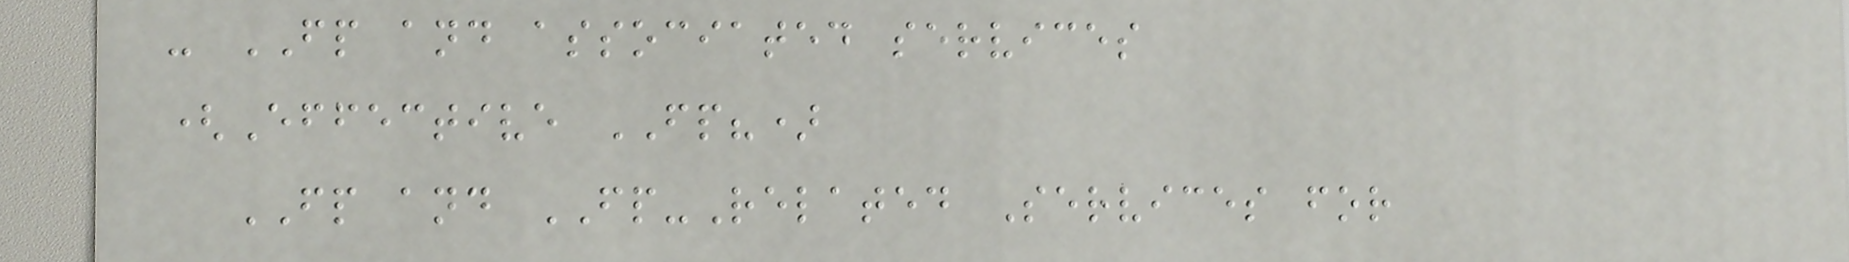- FP and associated services
(Effective FP?)
FP and FP-Related Services for
